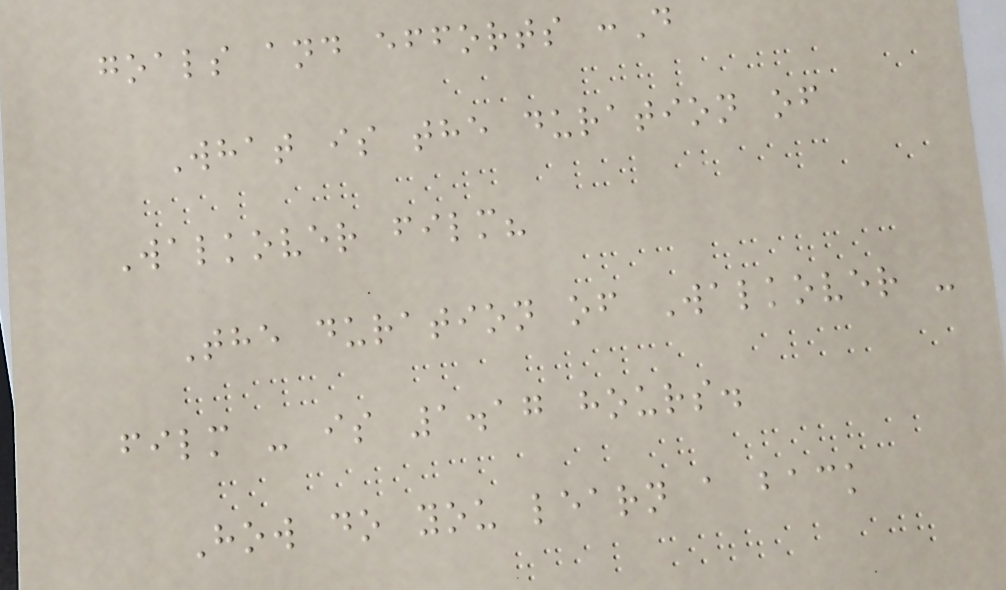goals and efforts :D
What is the duration of
Walkover film?
The duration of Walkover -
film - is 1.17 hours.
How do you learn a back
